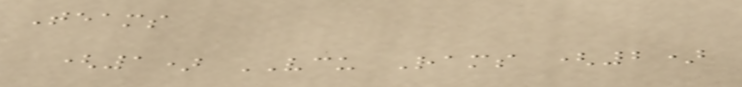Teams
(1) VCU Rams (2)
